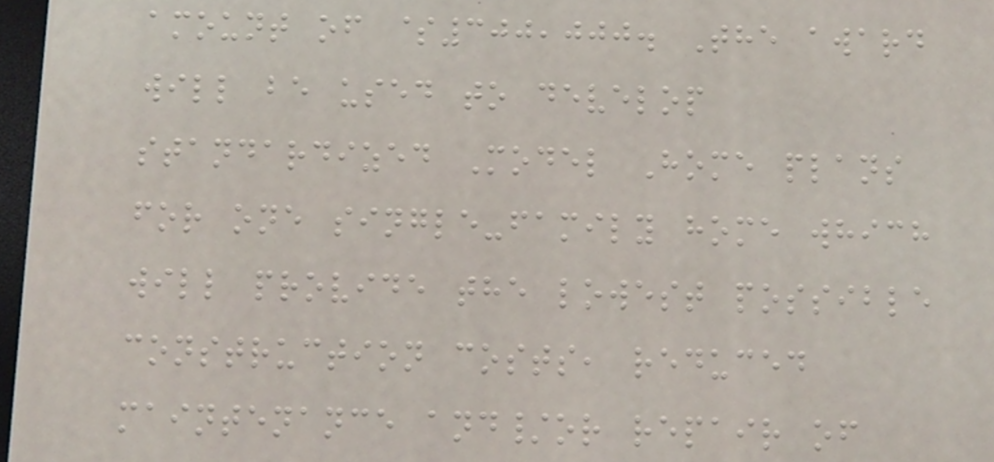amount of $300,000. The award
will be used to develop
standardized Model Home plans
for one single-family home which
will provide the lowest possible
construction costs, reduced
maintenance and/or repair of
